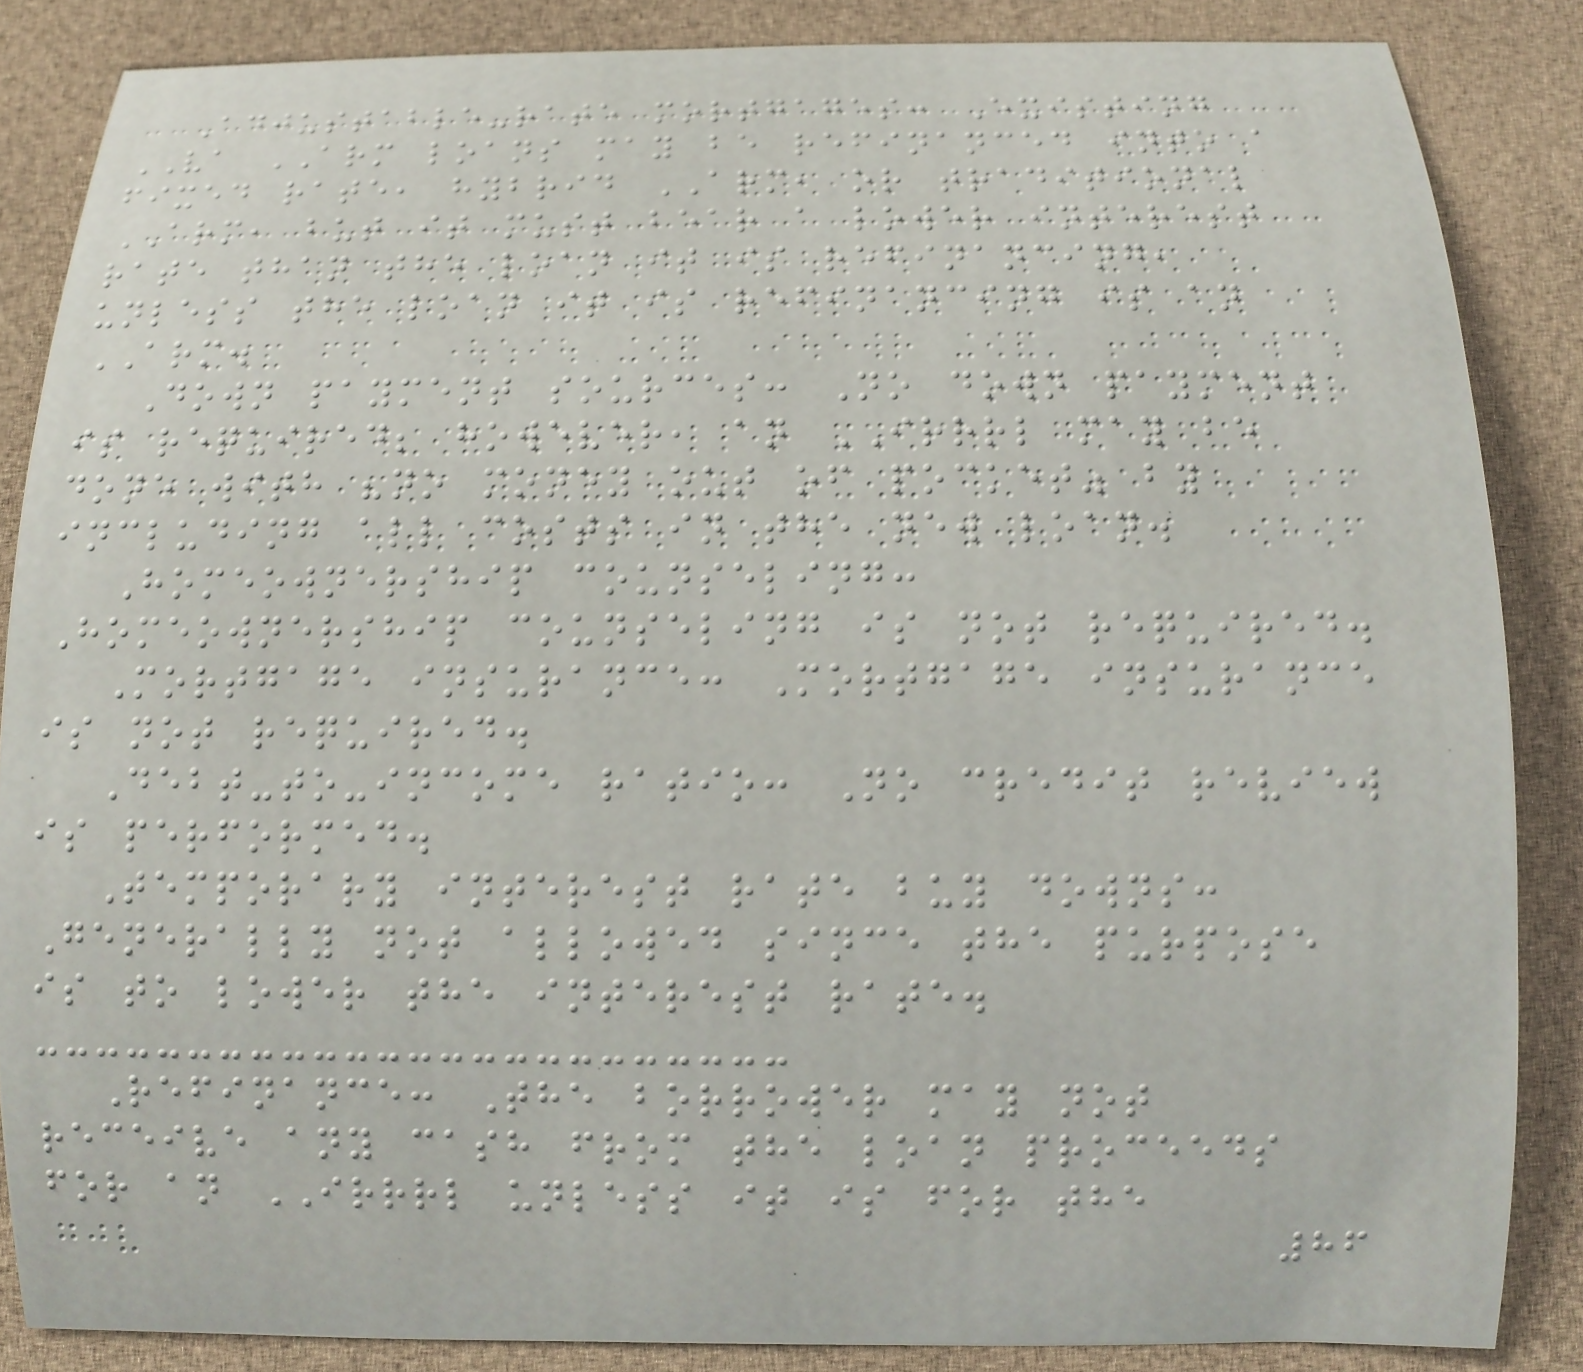Adjustable-rate mortgages: Existing
VA ARM loans may be refinanced into a
fixed rate, hybrid ARM, or traditional
ARM, but it must bear a lower interest
rate than the loan it is refinancing,
unless the loan it is refinancing is an
ARM.
Down payment sources: No down payment
is required; however, an IRRRL may be
done with "no money out of pocket" by
including all costs in the new loan.
Homeownership counseling:
Homeownership counseling is not required.
Mortgage insurance: Mortgage insurance
is not required.
Debt-to-income ratio: No credit review
is performed.
Temporary interest rate buy downs:
Generally not allowed since the purpose
is to lower the interest rate.
Refinance: The borrower may not
receive any cash from the loan proceeds
for an IRRRL unless it is for the
86
